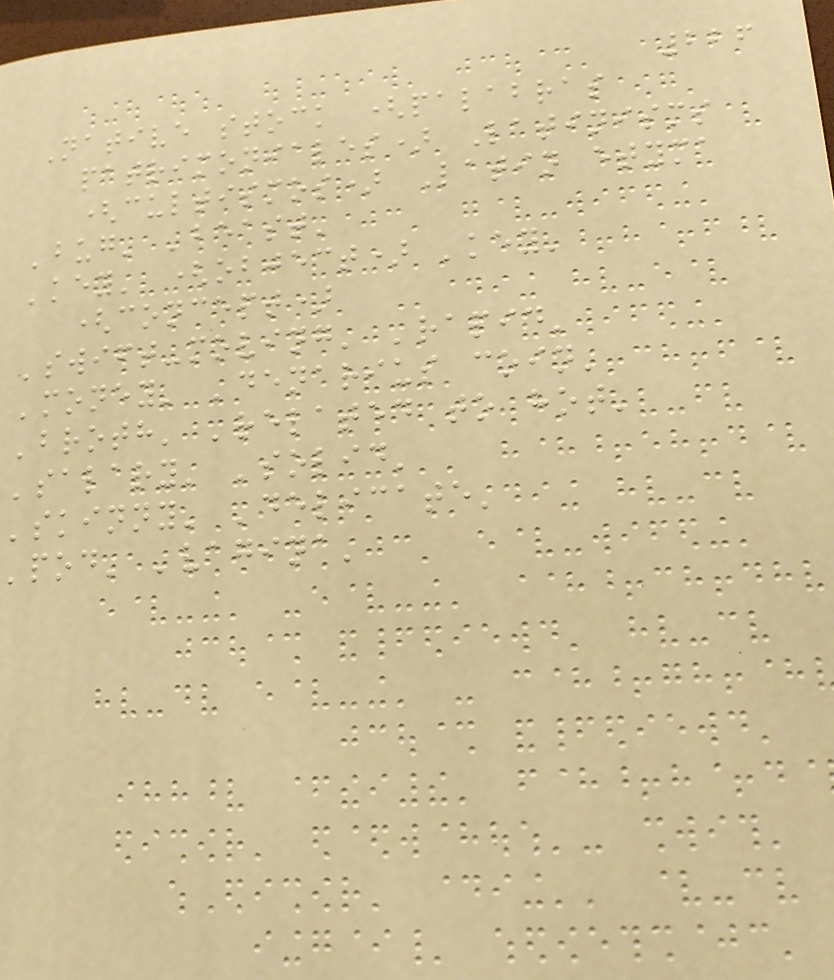226
Native stock (palabras
patrimoniales) Latinisms
(cultismos) Latin etyma
'bug' 'beast'
'key' (object) 'key'
(concept)
'swift-moving' 'rapid'
'money' 'denarius coin'
'broth' 'related to hot'
'salary' 'solid'
'skinny' 'delicate'
'pod' 'vagina'
